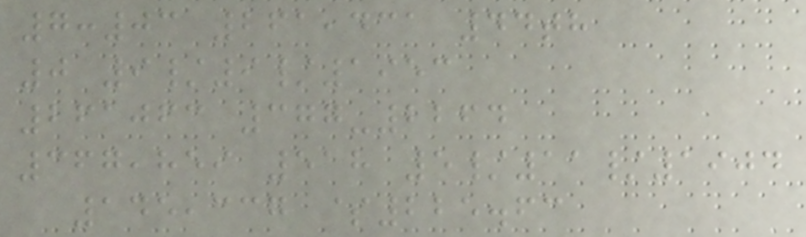7:03 261,431 44th
0 9/9/1953
261063 377-2264
367,859 518 5/11/1904
145,337 $225.63
